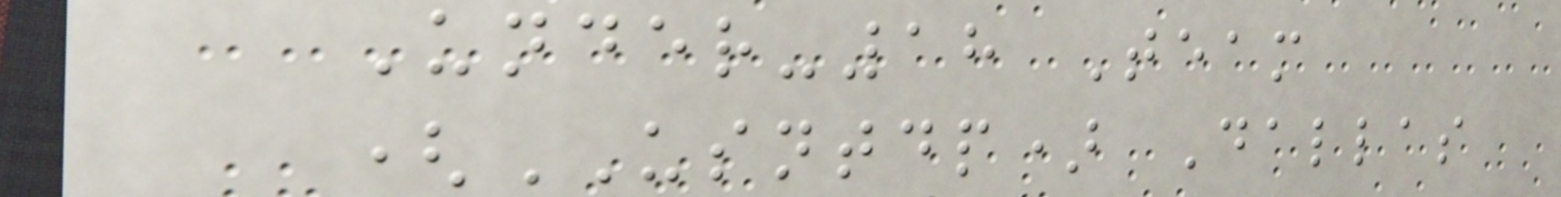Under-18 Team
(USNTDP) Dallas
